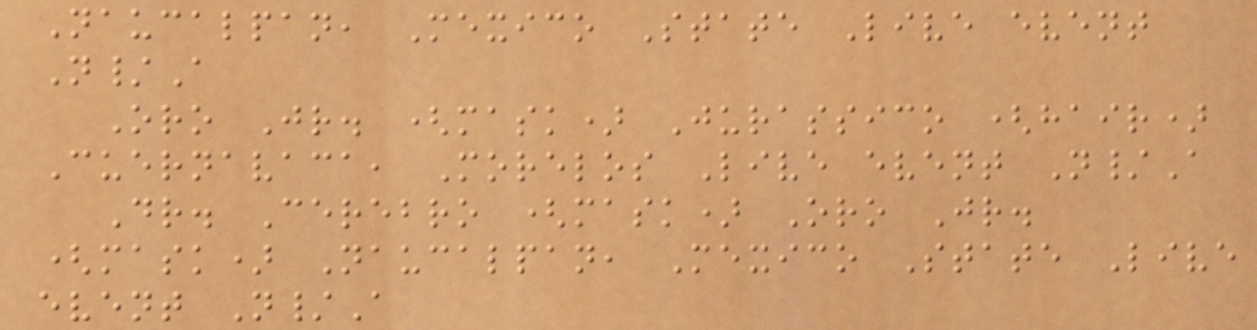Naucalpan, Mexico State Live event
N/A
Oro Jr. (mask) Jurassico (hair)
Cuernavaca, Morelos Live event N/A
Dr. Cerebro (mask) Oro Jr.
(mask) Naucalpan, Mexico State Live
event N/A
